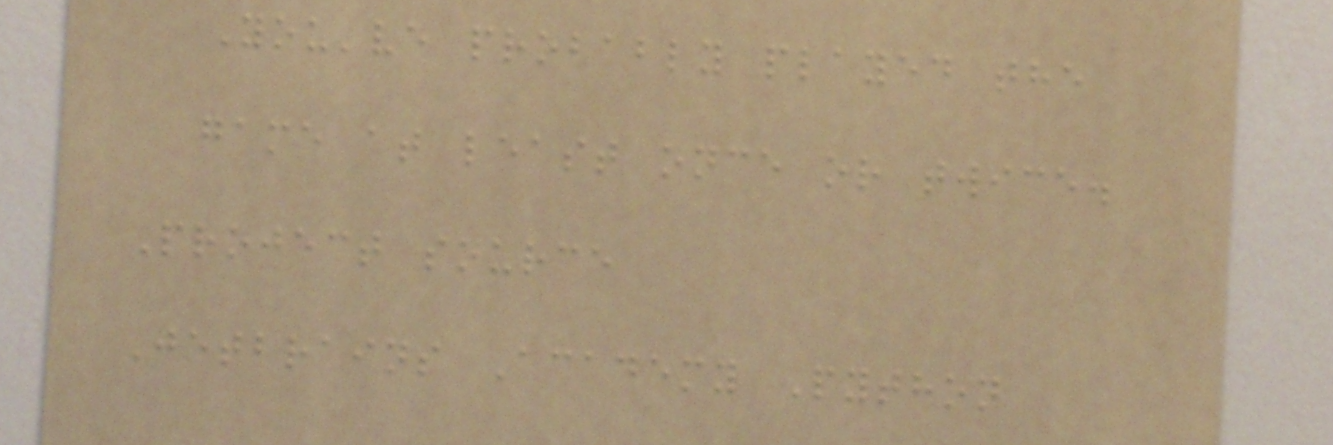You've probably played the
game at least once or twice.
Project source
Jetbrains Academy Python
